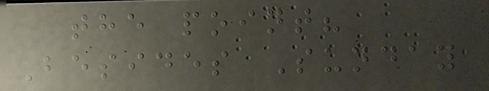the point?
Besides Sunday
